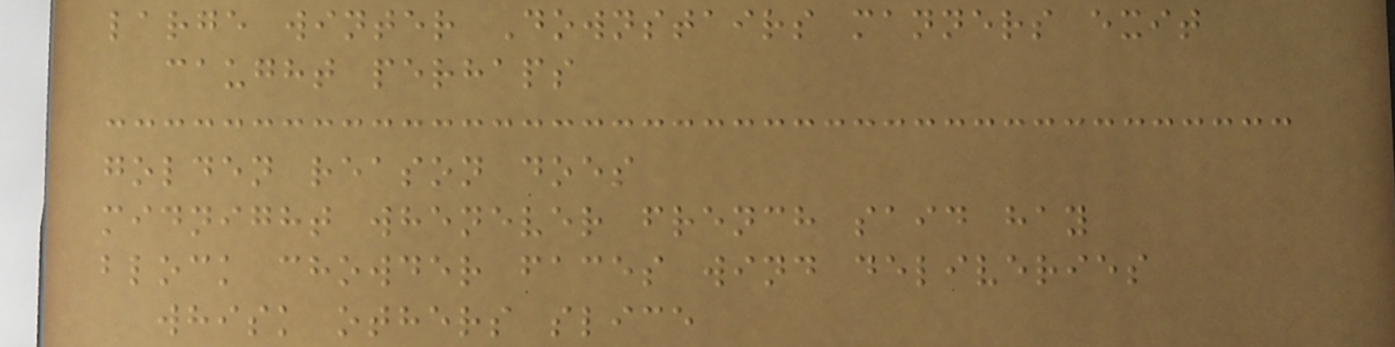large winter Downstairs manners exit
caught perhaps
golden reason does
midnight whenever french said hay
block chowder faces wind deliveries
whisk others slice
